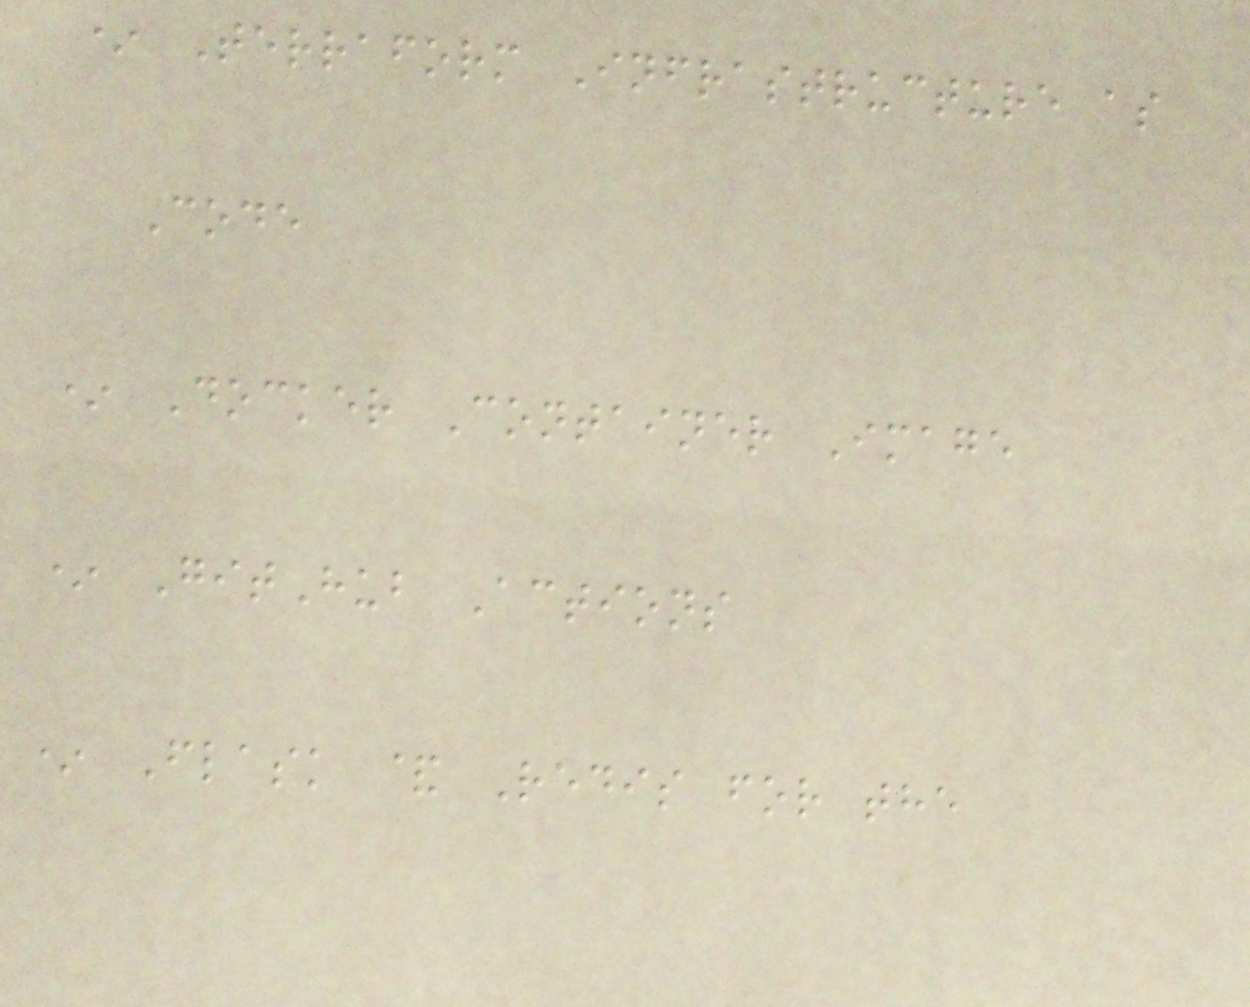* Terraform Infrastructure as
Code
* Docker Container Image
* GitHub Actions
* Flask & Redis for the
